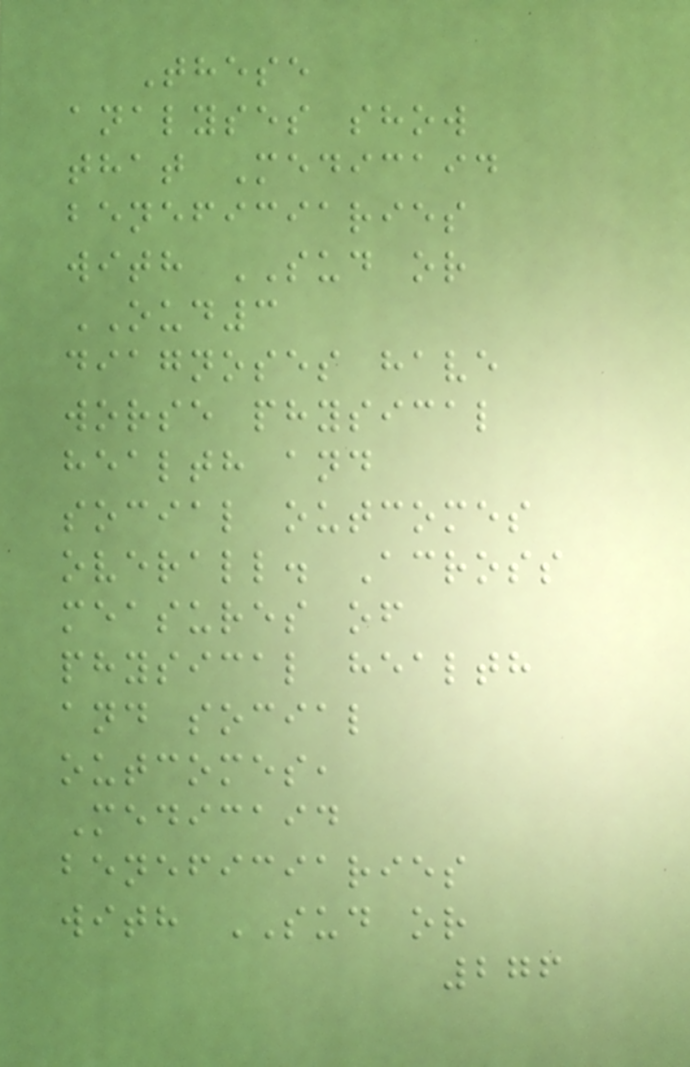These
analyses show
that Medicaid
beneficiaries
with SUD or
OUD3
diagnoses have
worse physical
health and
social outcomes
overall. Across
measures of
physical health
and social
outcomes,
Medicaid
beneficiaries
with SUD or
276
